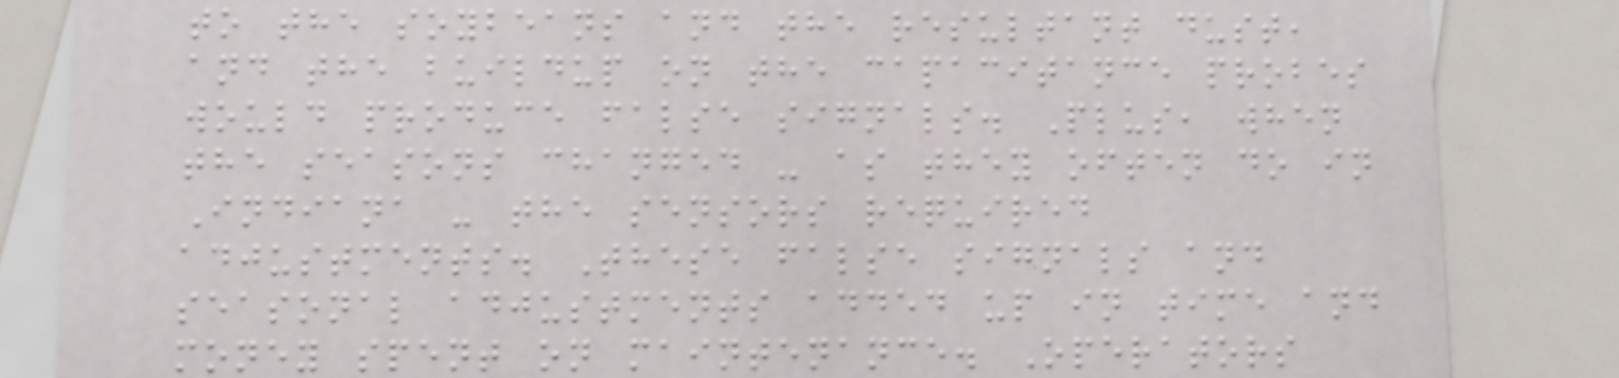to the soybeans and the resultant dust,
and the buildup on the capacitance probes
would produce false signals. Plus, when
the seasons changed - as they often do in
Indiana - the sensors required
adjustments. These false signals and
seasonal adjustments added up in time and
money spent on maintenance. Operators
